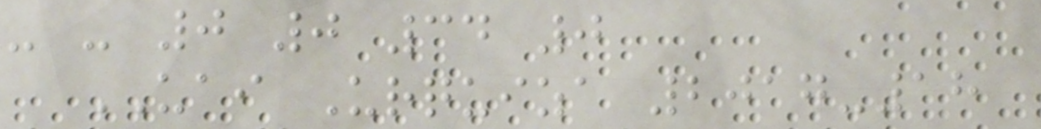- - 0 0 34 0
UAI Urquiza 2017-18
